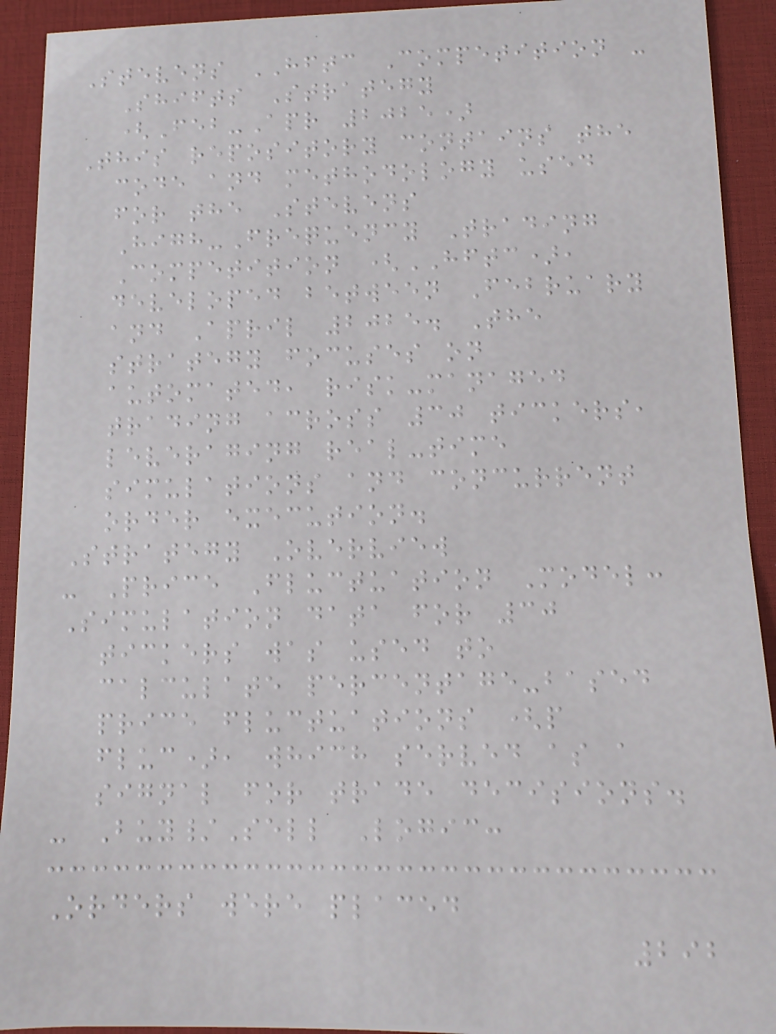Stevens HFTC Competition -
Shifts Strategy
(Feb-Apr 2025)
This repository contains the
code and methodology used
for the Stevens
High-Frequency Trading
Competition (HFTC),
developed between February
and April 2025. The
strategy focuses on
automated, risk-managed
trading across 30 tickers,
leveraging real-time
simulations and concurrent
order execution.
Strategy Overview
- Price Fluctuation Model:
Simulation data for 30
tickers was used to
calculate percentage-based
price fluctuations (p
fluc), which served as a
signal for trade decisions.
- Buy/Sell Logic:
Orders were placed
292
